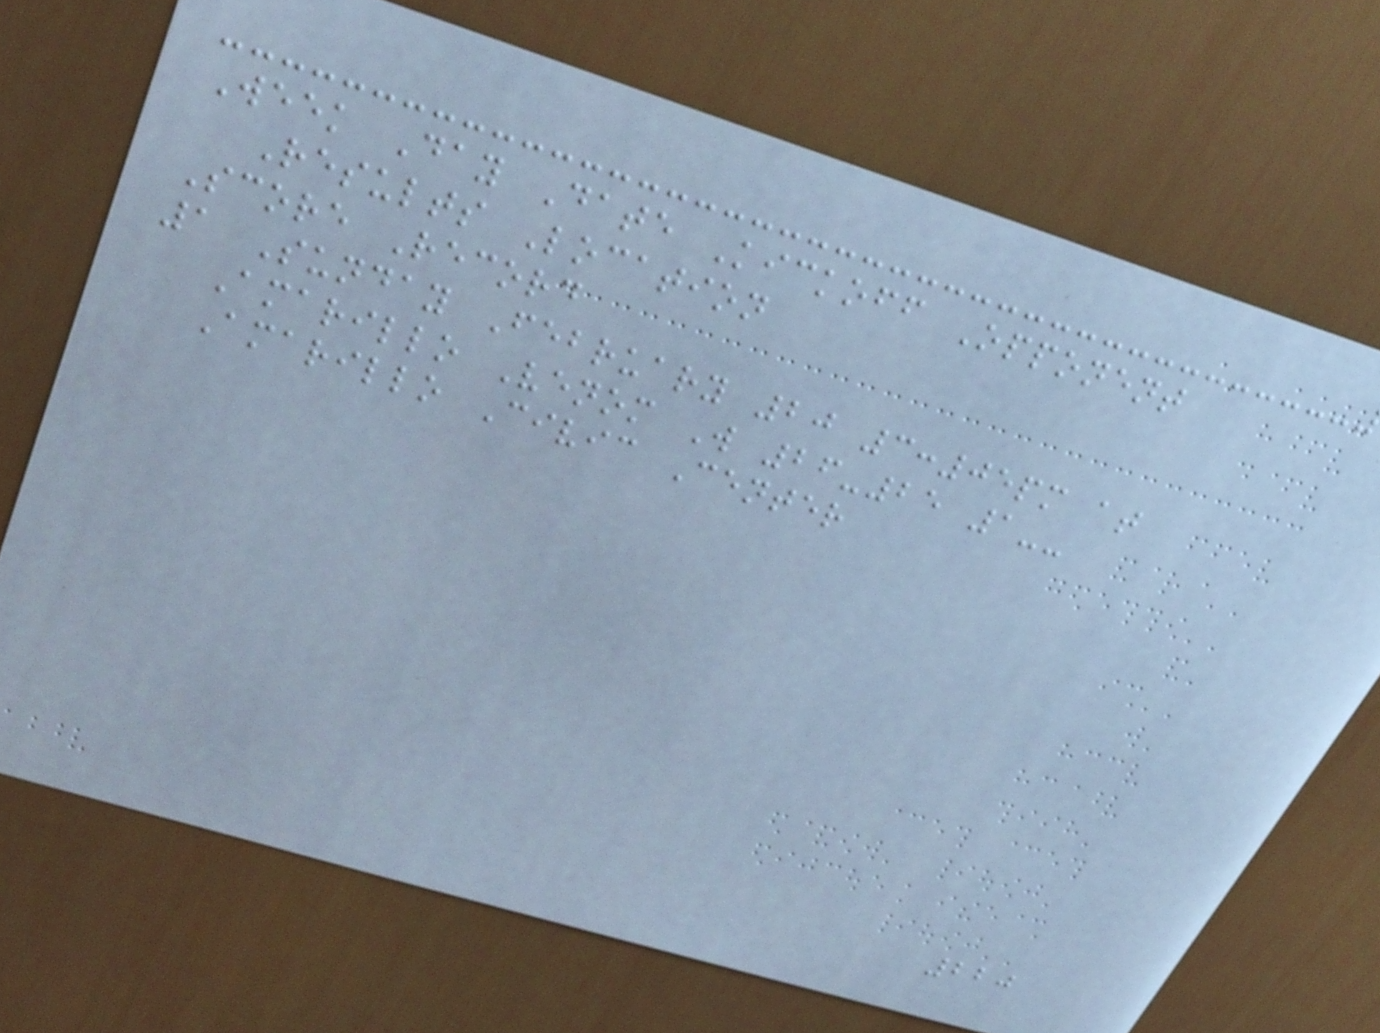Week Day Date Kickoff Opponent
Results Location
Score Record
1 Sunday February 20 3:05pm at
Amarillo Venom W 26-25 1--
Amarillo Civic Center
220
